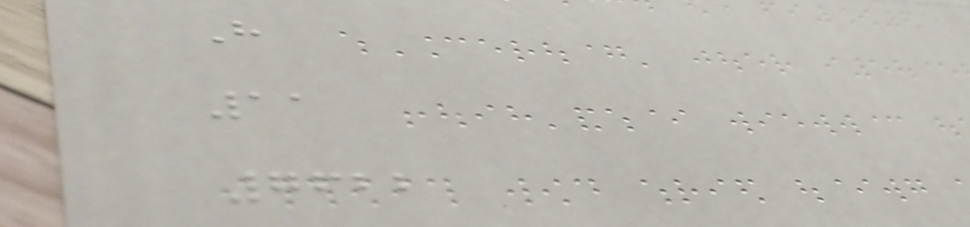H
11
7622
